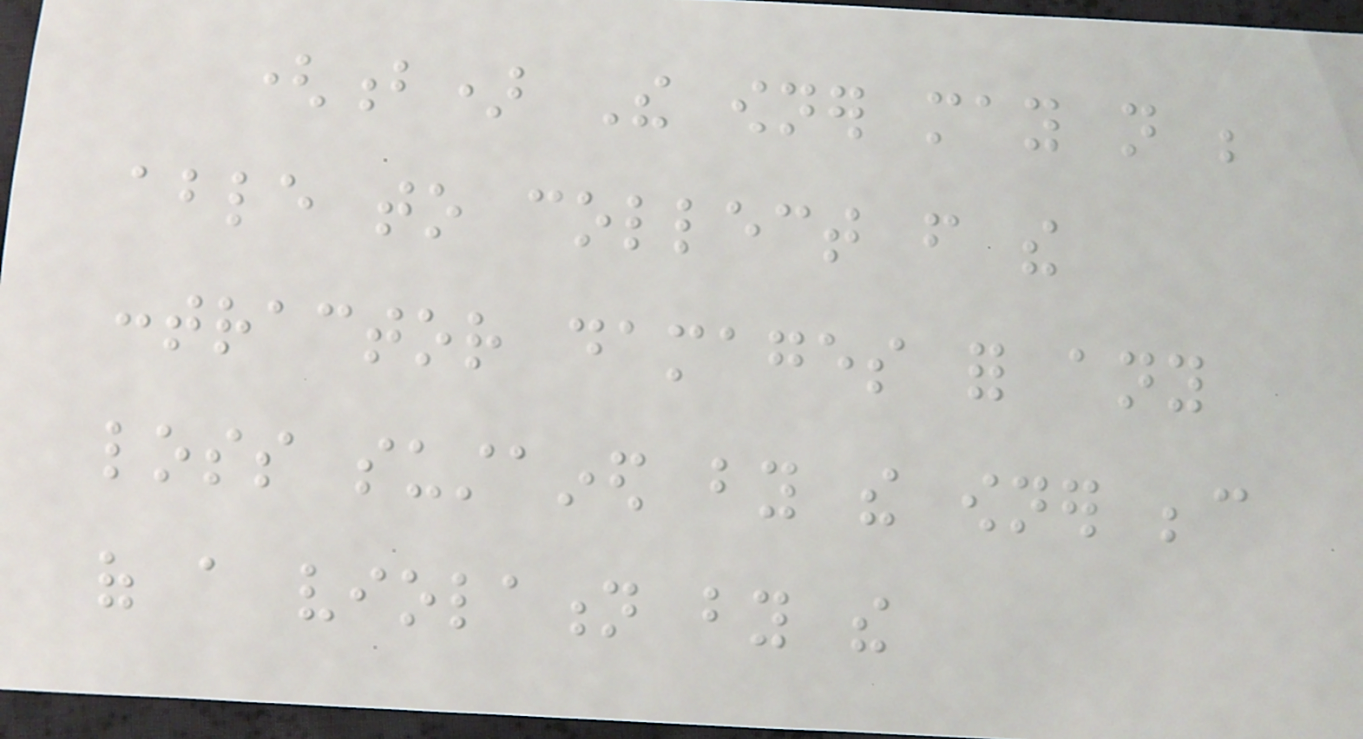(b) The owner may not be
able to collect from the
contractor damages for any
loss sustained by the owner because
of a violation by the
